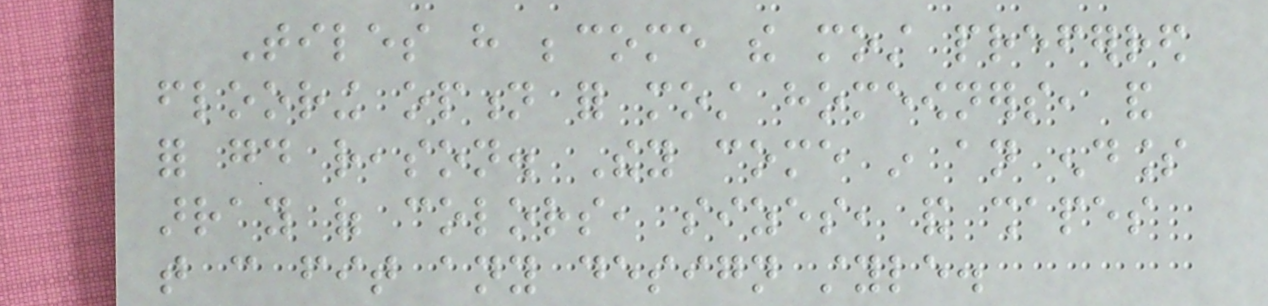Tiles have become the most preferred
flooring option for most homeowners, and
for good reason. They come in an endless
array of colors, sizes, and shapes
that can fit any design style.
